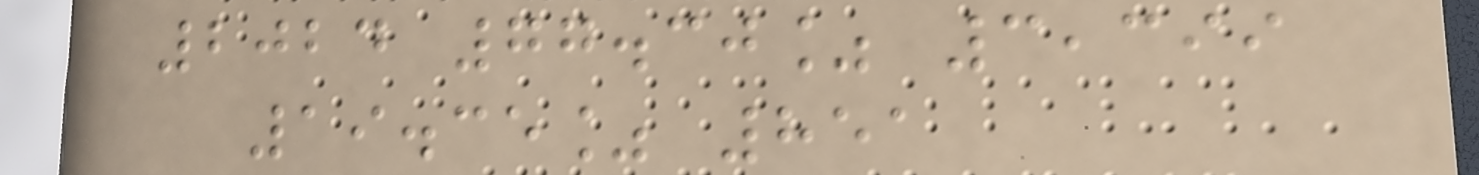2024 77.30% 3,399
19.35% 851
